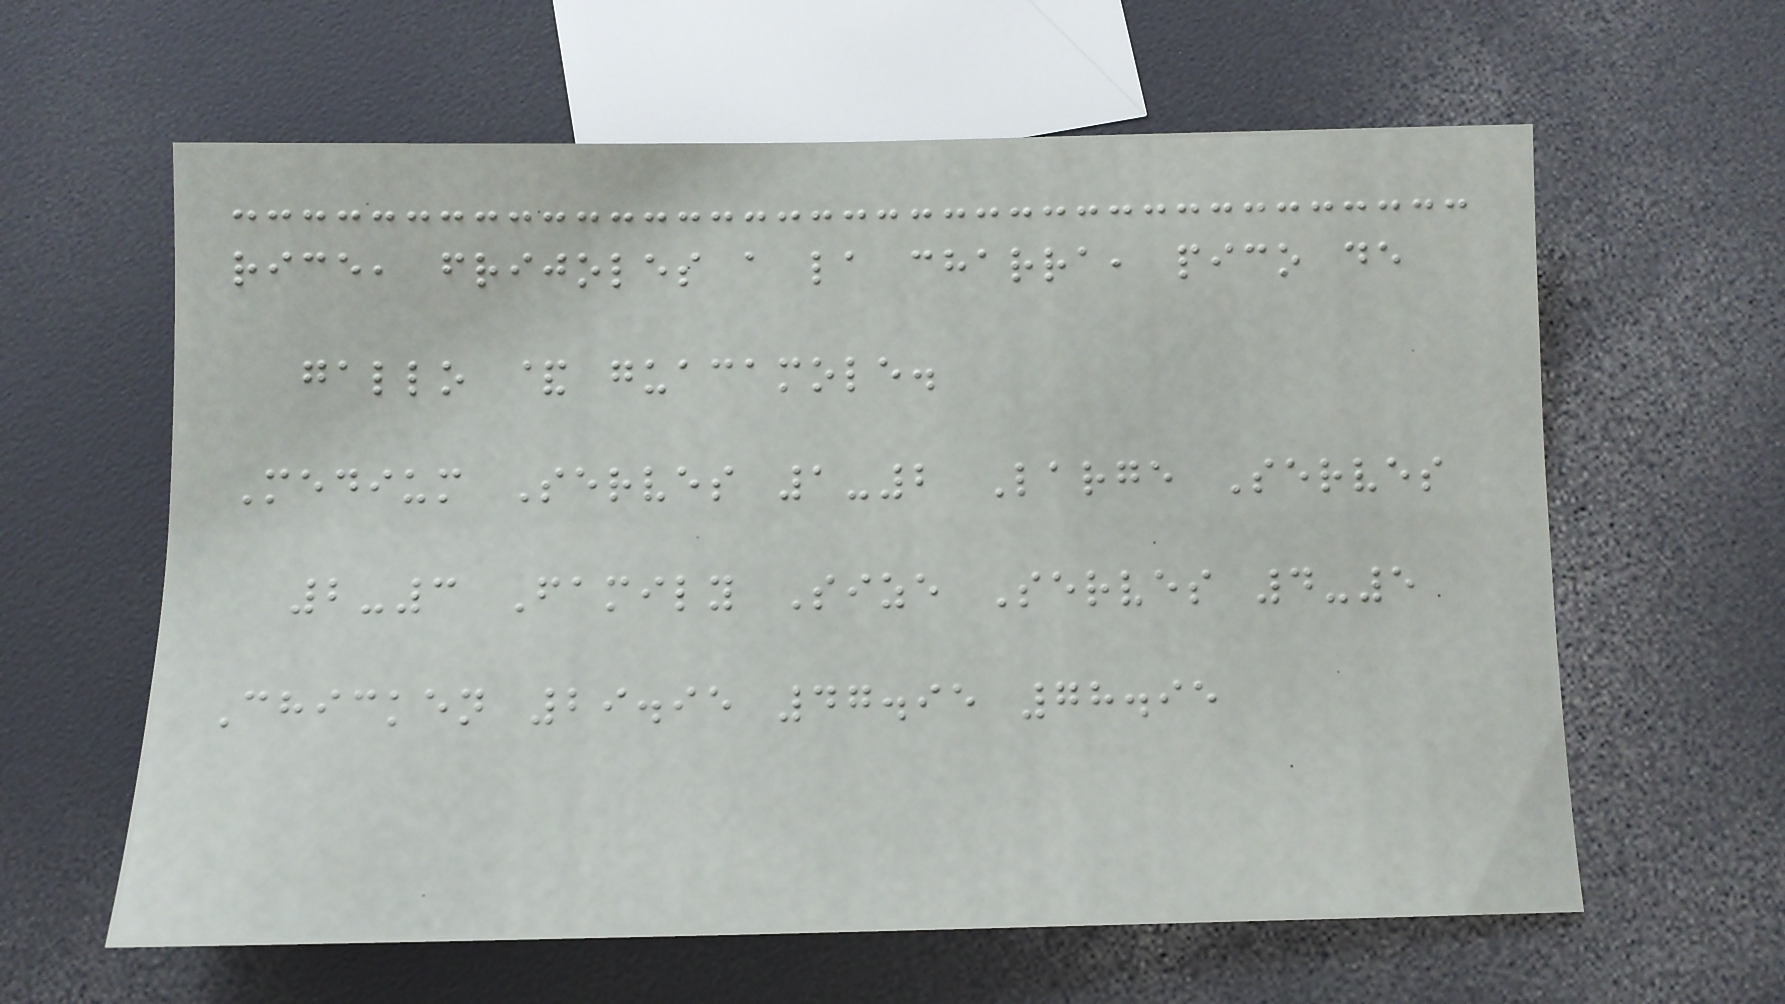rice, frijoles a la charra, pico de
gallo & guacamole.
Medium Serves 1-2 Large Serves
2-3 Family Size Serves 4-5
Chicken 29.95 47.95 78.95
